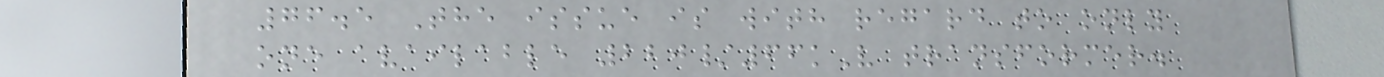76.5 The issue is with regard to only
one available 220/66kV transformer.
